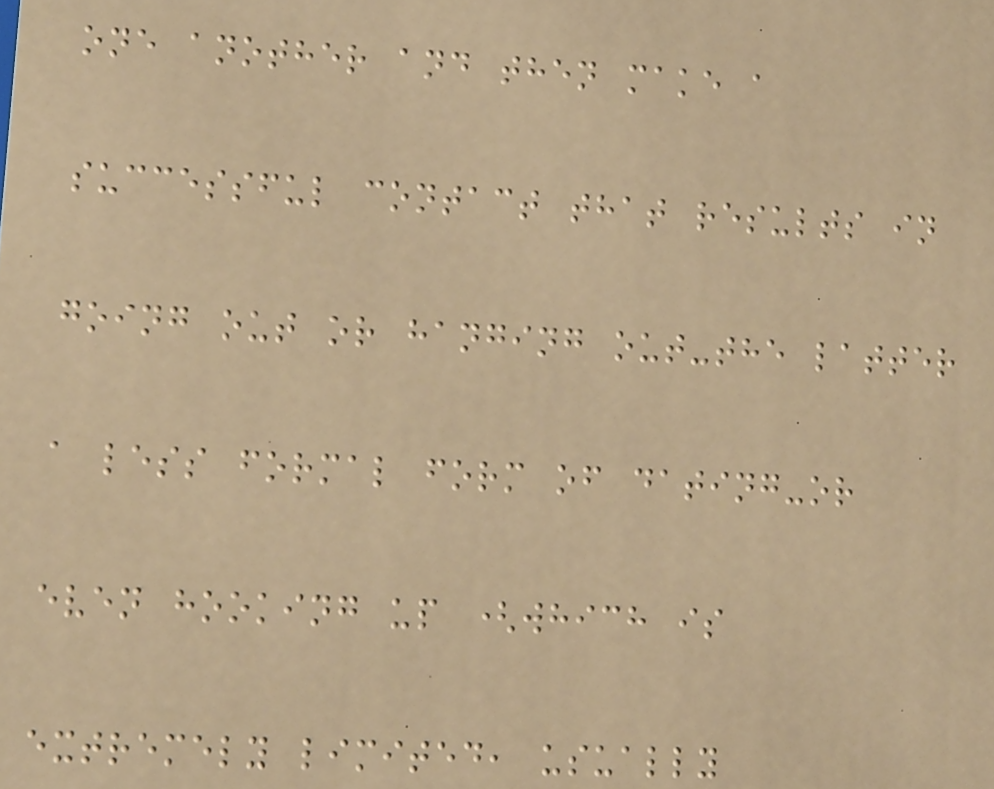one another and then make a
successful contact that results in
going out or hanging out-the latter
a less formal form of dating-or
even hooking up (which is
extremely limited, usually
